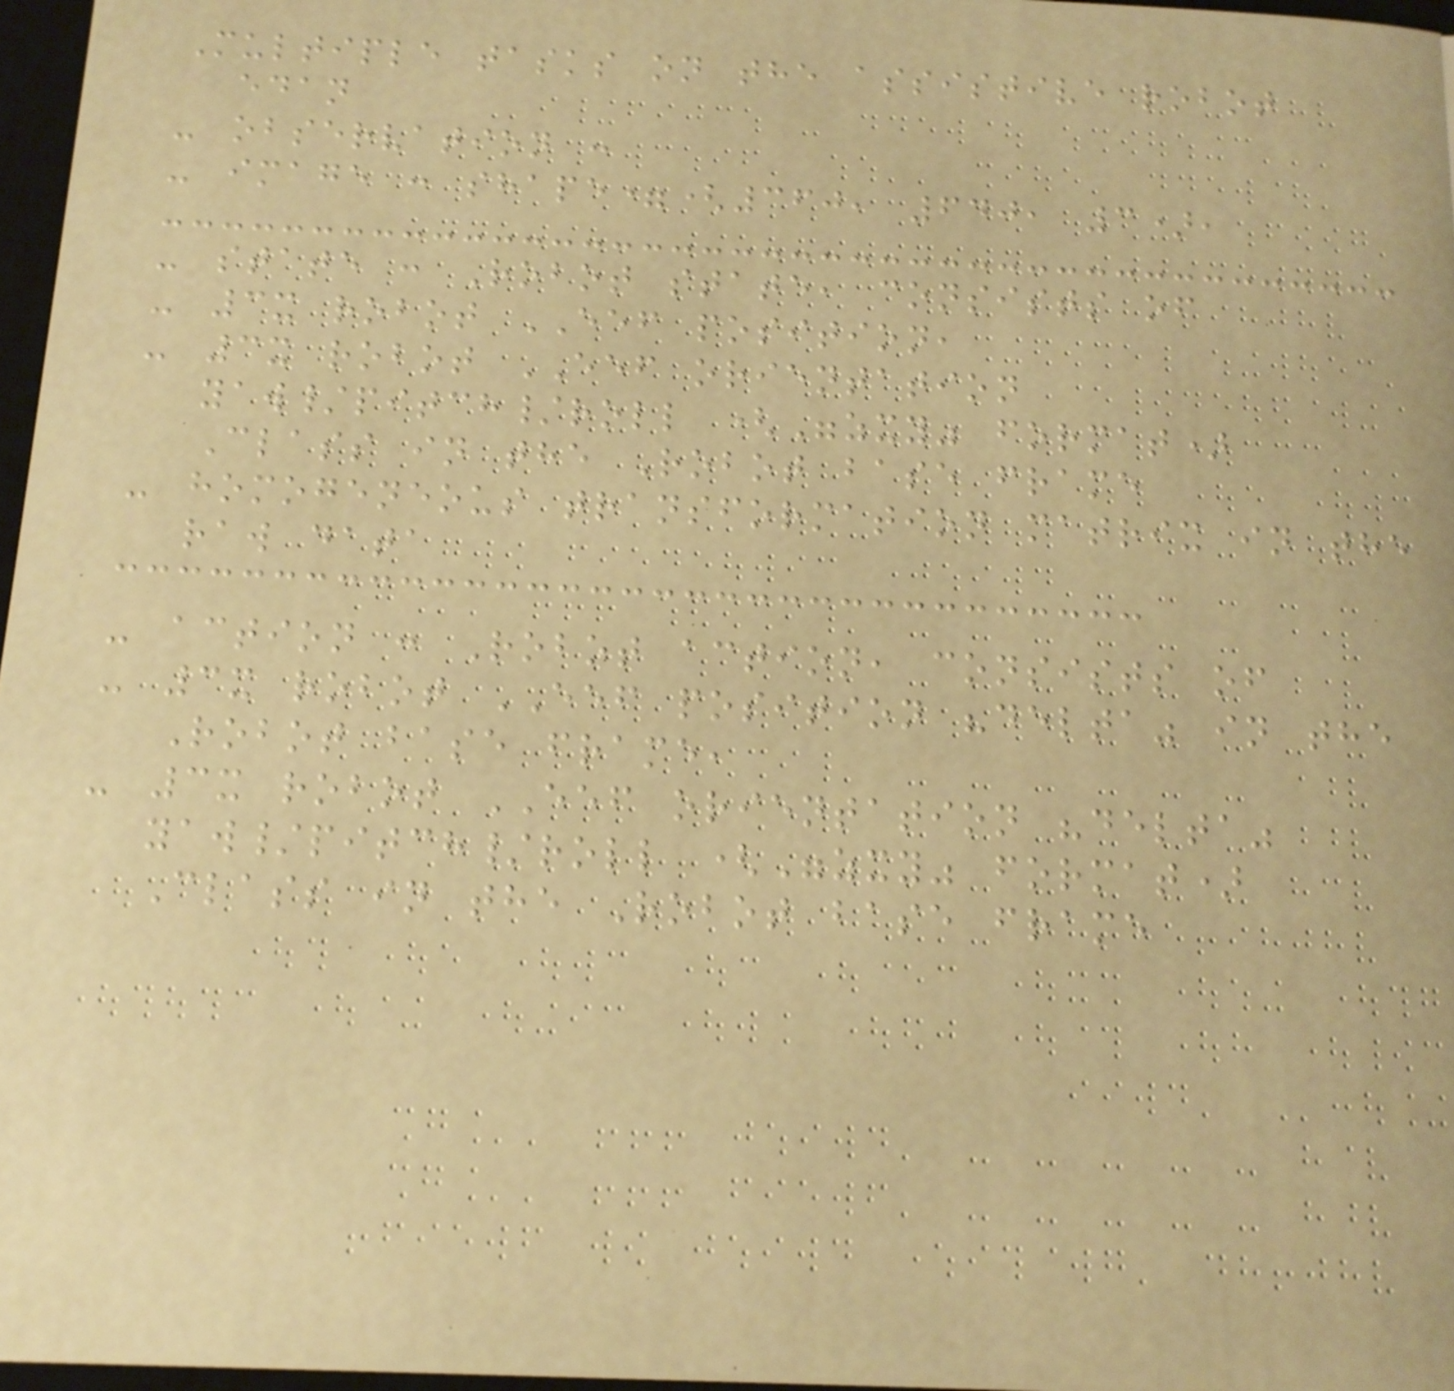Multiple tasks on the assistive robot
edan
- observation :
- image : shape=(360, 640, 3),
- state : Robot state, consists of
- 3x robot EEF position,
- 3x robot EEF orientation
yaw/pitch/roll ("zxy" format)
Class in the Robot base frame
- homogeneous transformation matrix in the
raw data
- action : Robot action, consists of
- 3x robot EEF position "delta" in the
Robot base frame,
- 3x robot EEF orientation "delta"
yaw/pitch/roll ("zxy" format)
Class in the Robot base frame
